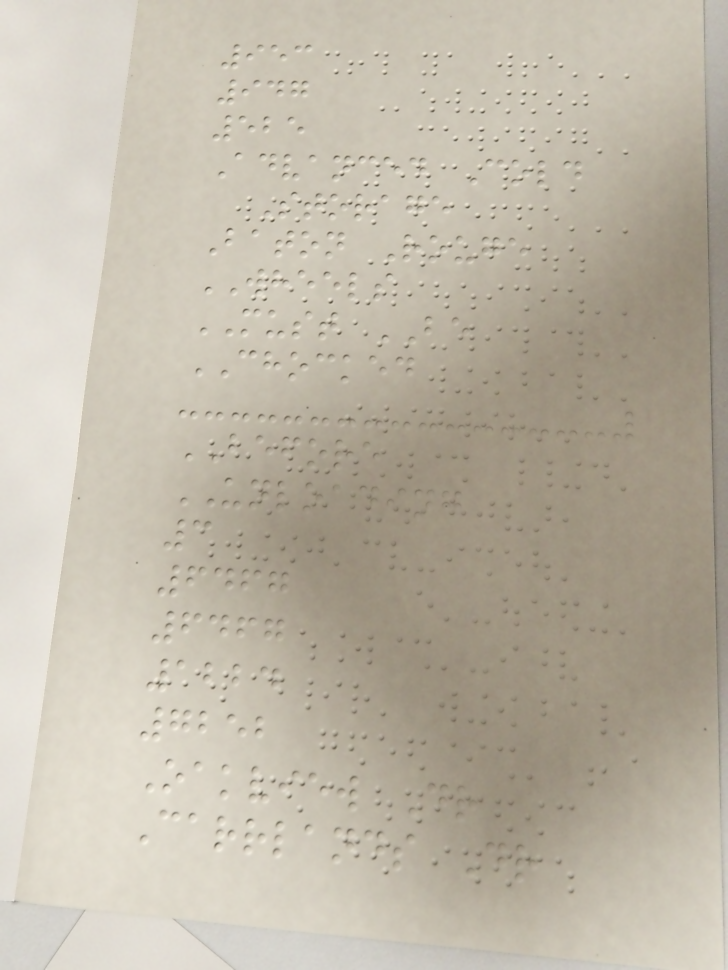953
947
525
Advanced Cold
Storage
Baton Rouge
WHEELS
MUST BE
CHOCKED
BEFORE
UNLOADING
3
6467
6467
1224
7252
Oakview Dr
Carrlands Dr
